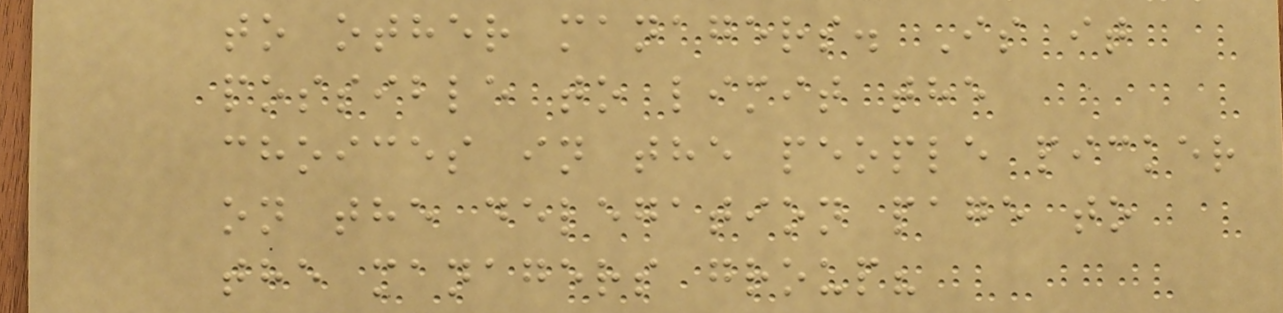to other managers. Is it
possible to limit the
choices in the people picker
on the delegation page to
the managers group?
